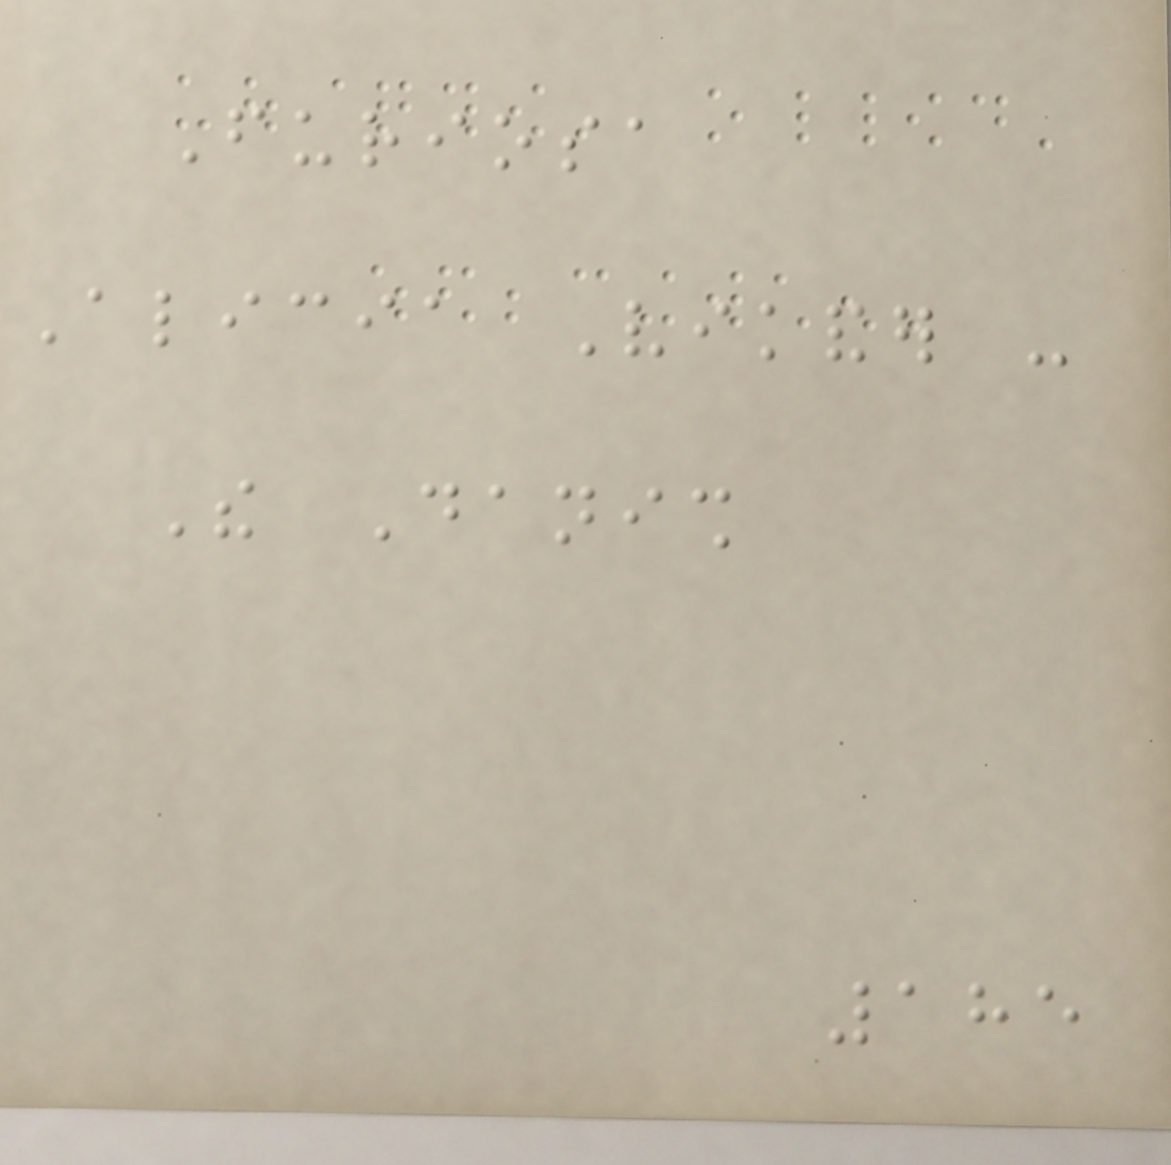Furiosa
Alicia Vikander -
The Danish
185
